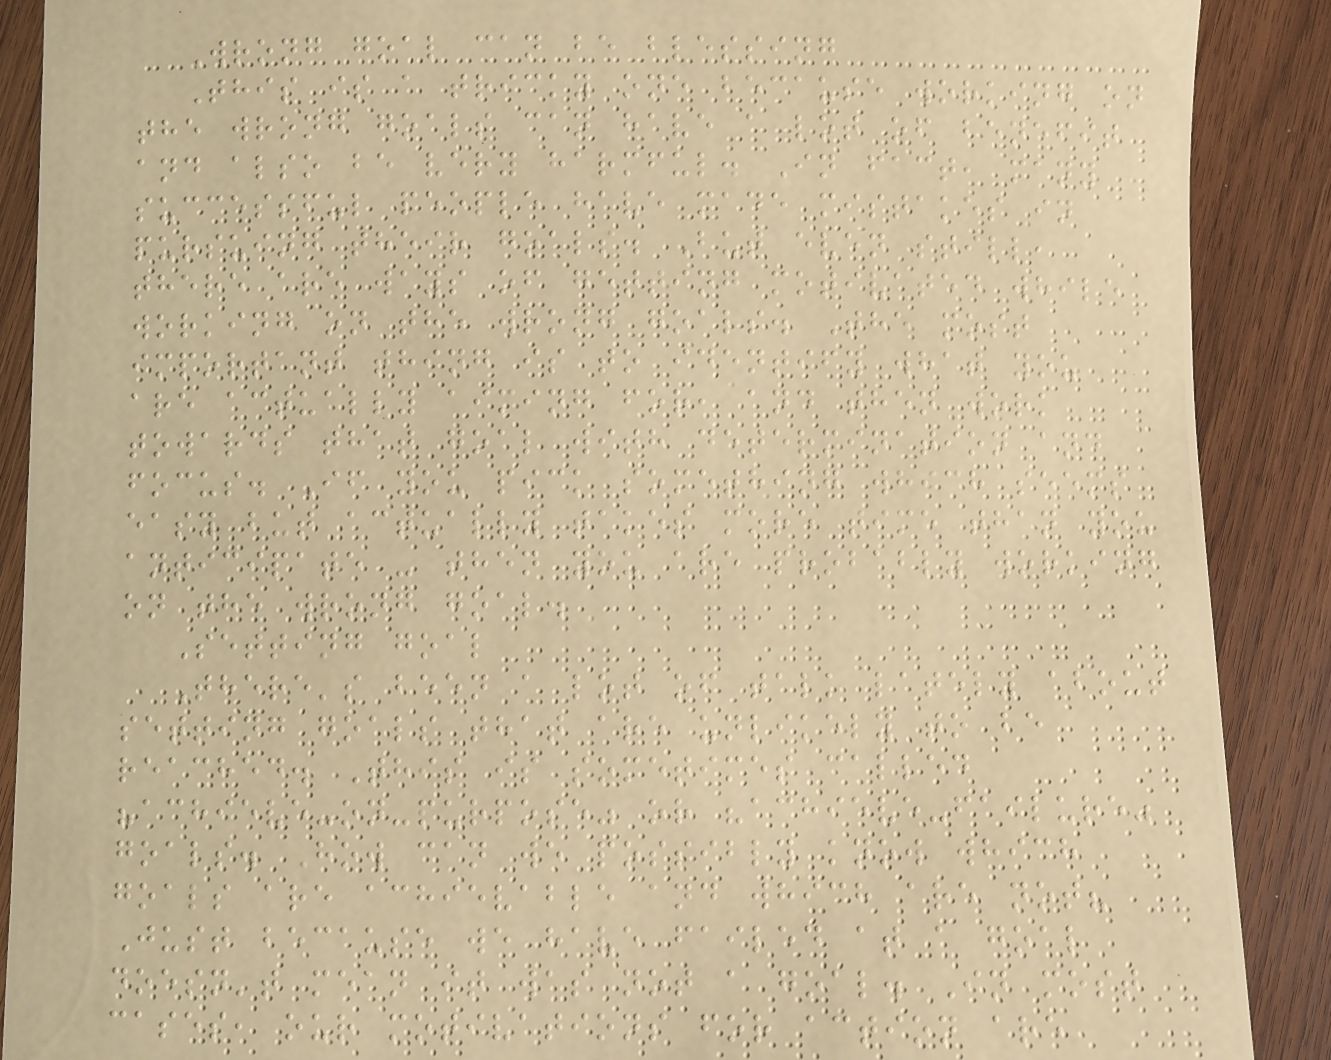Wrong goal can be blessing
This is a tricky one because working on
the wrong goals can have a lot of benefit
and also be very harmful. In fact, many
successful people have made mistakes in
pursuing their goals. But even still,
there are ways of getting motivated while
working on the wrong goals. The most
important thing is to identify what you
are actually aiming for, and then work
towards that goal with determination and
focus. If you pick something which seems
easy but actually takes more time than you
anticipate - then you are probably working
on the wrong goal.
Setting goal
There's been a lot of talk lately about
setting goals that are unlikely to be
reached. This is sometimes called
"achieve-on-purpose" or "achieve-failure"
goals. How can we possibly know which
goals are achievable and which are not?
Just because we have failed at a goal
doesn't mean it was not a goal. In most
cases, our motivations for action are
